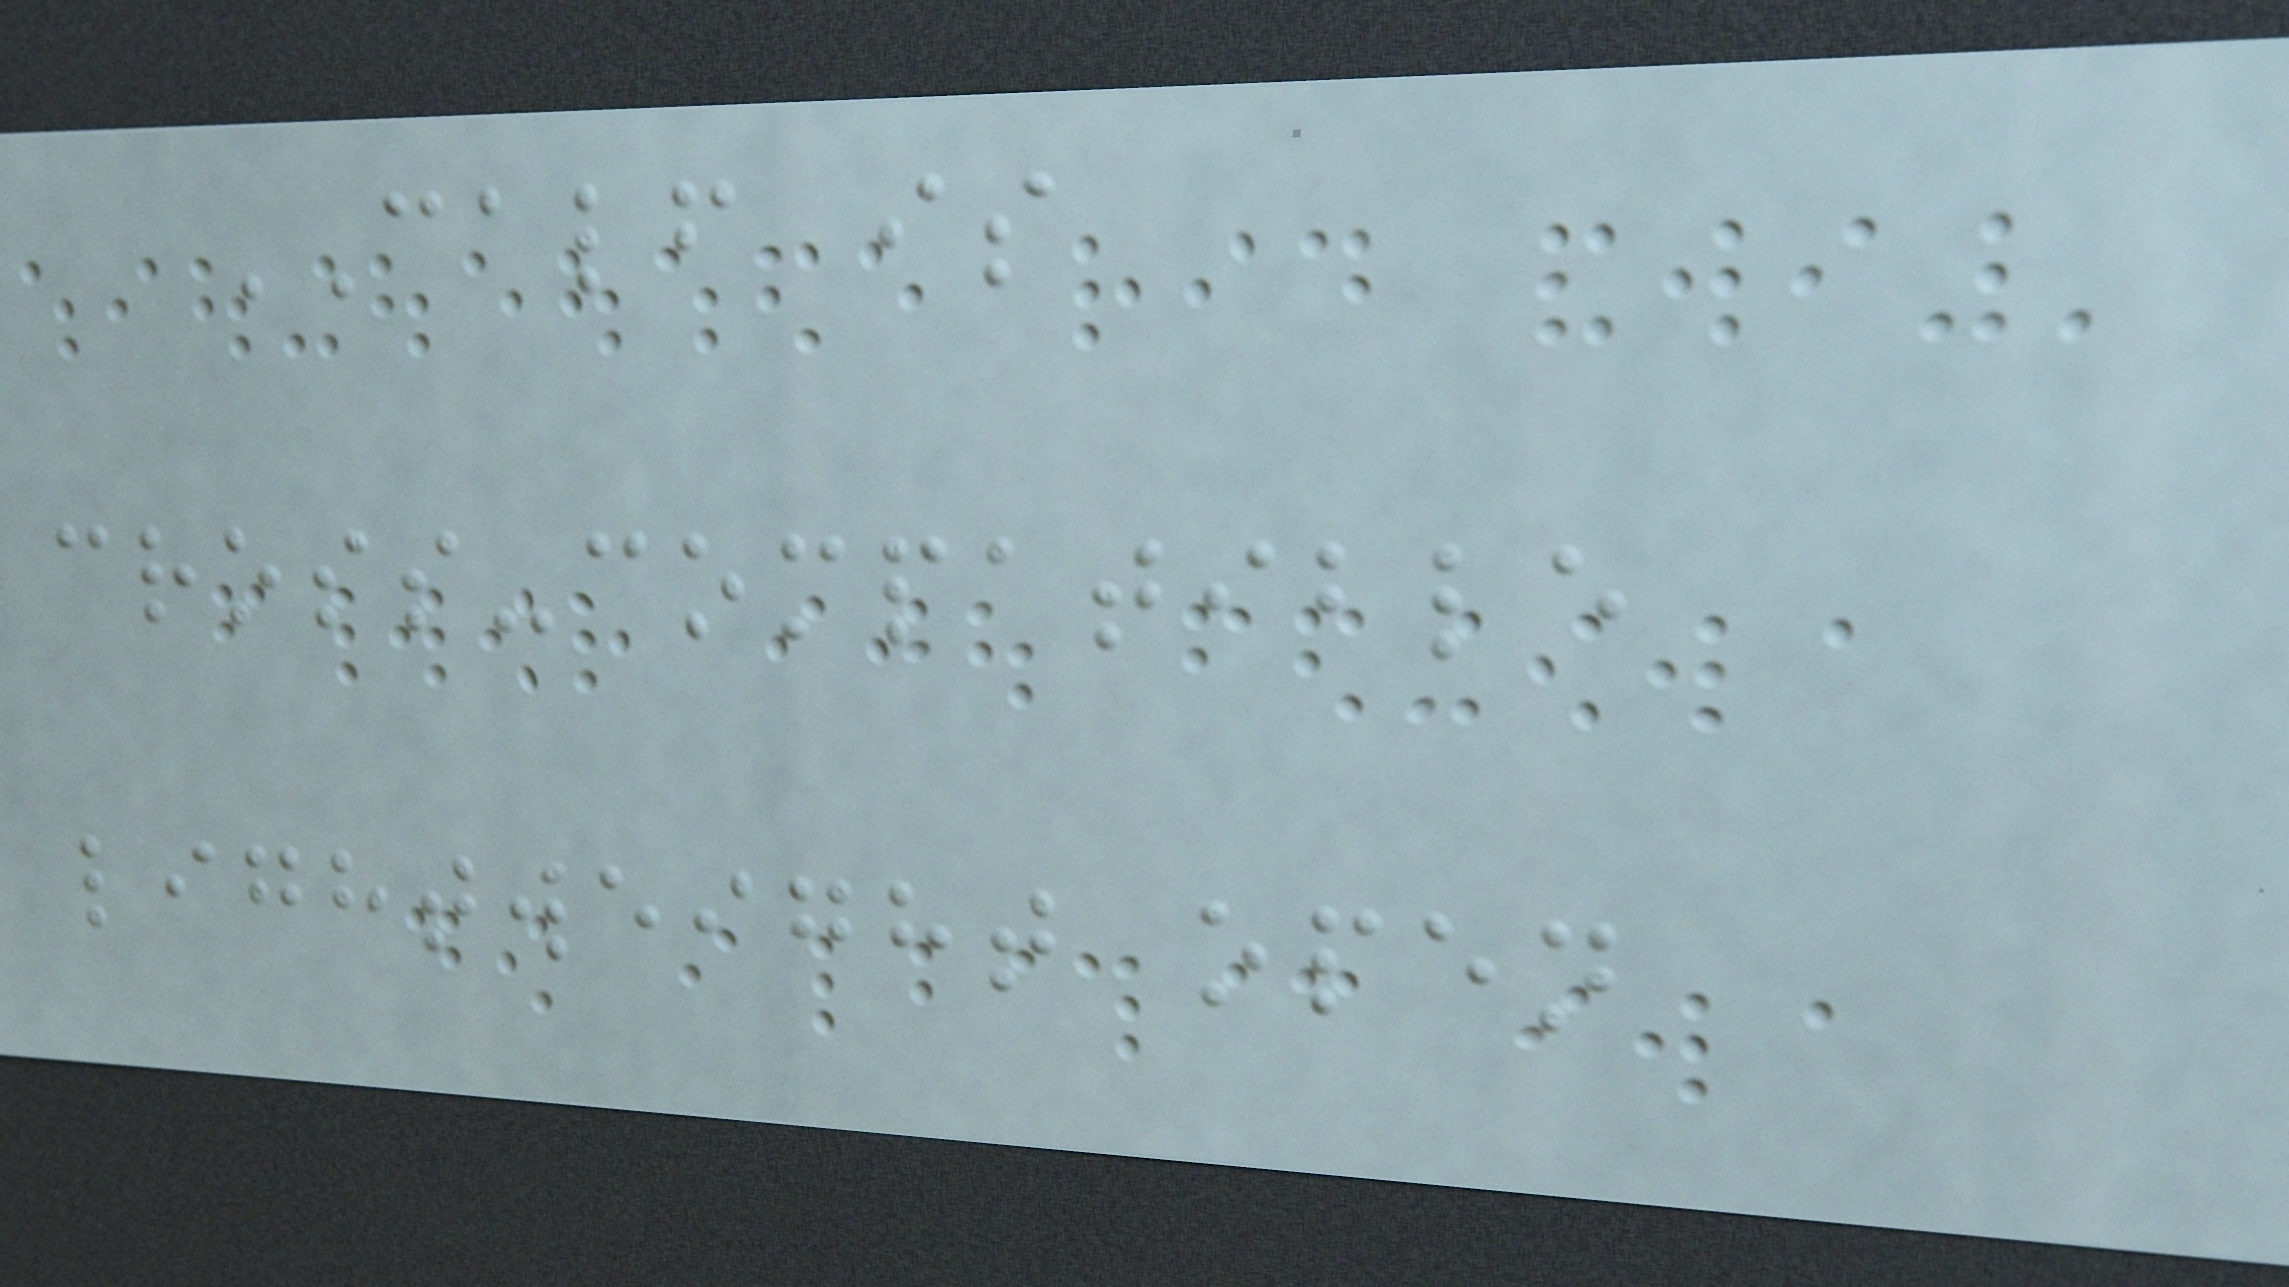CALF is
cross-compatible
lightweight open
